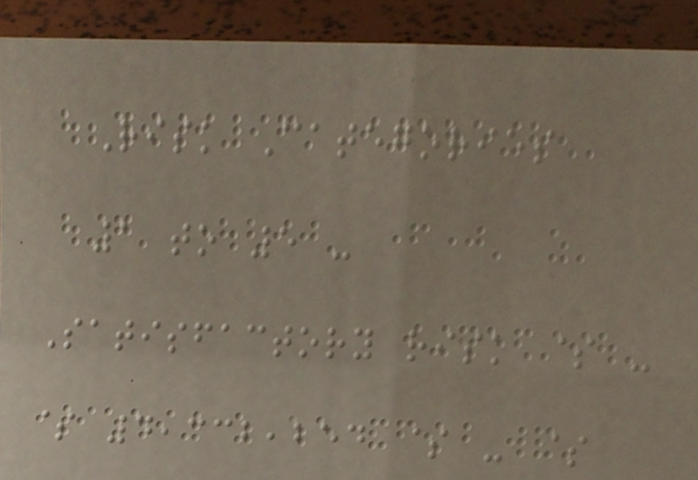Risk Categories
1 to 5 -
Satisfactory risk $ -
$ 4,332,254 $ - $
